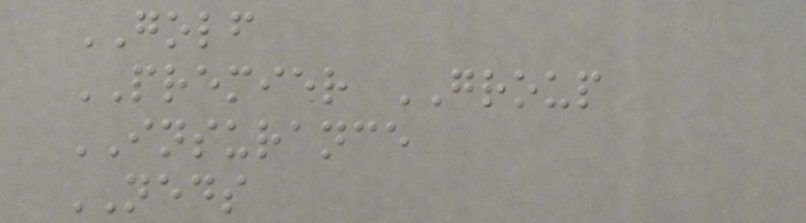GOLF
PREMIER GROUP
INSURANCE
NEDS
